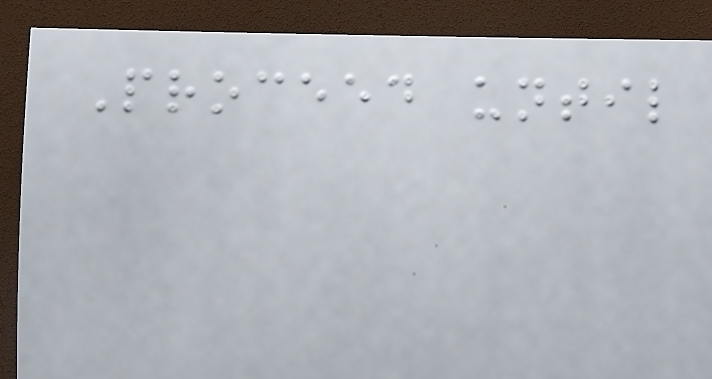Proceed until
